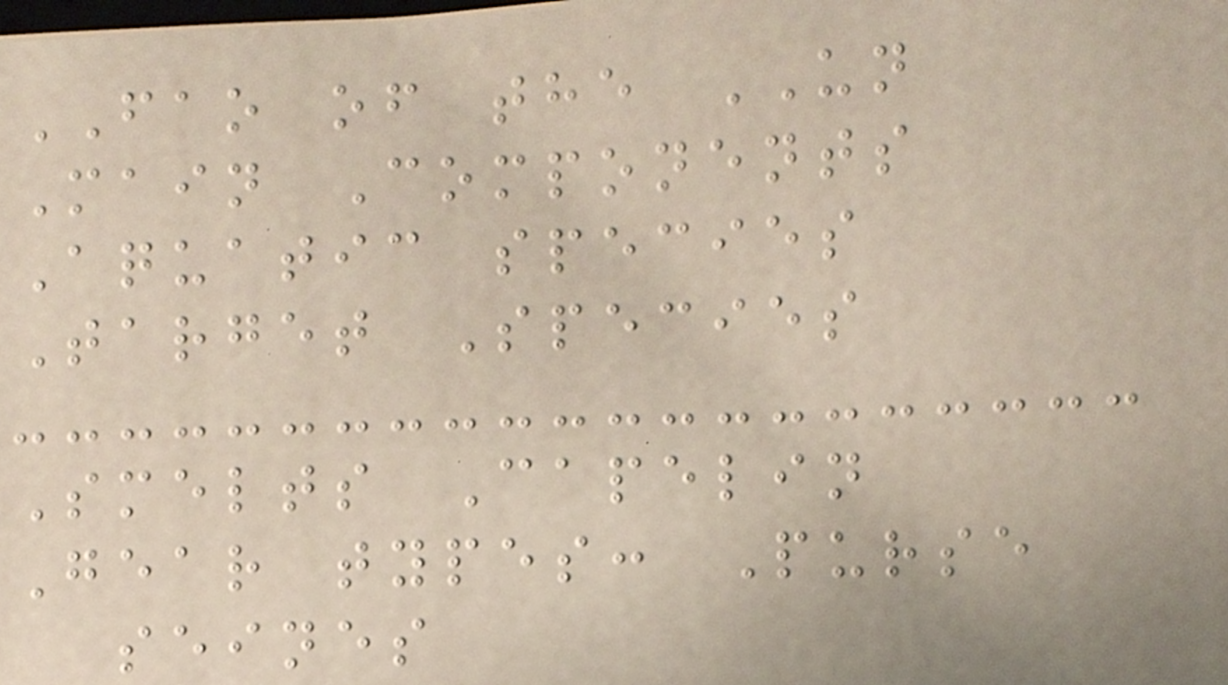FAO of the UN
Main Components
Aquatic species
Target Species
Smelts Capelin
Gear types: Purse
seines
